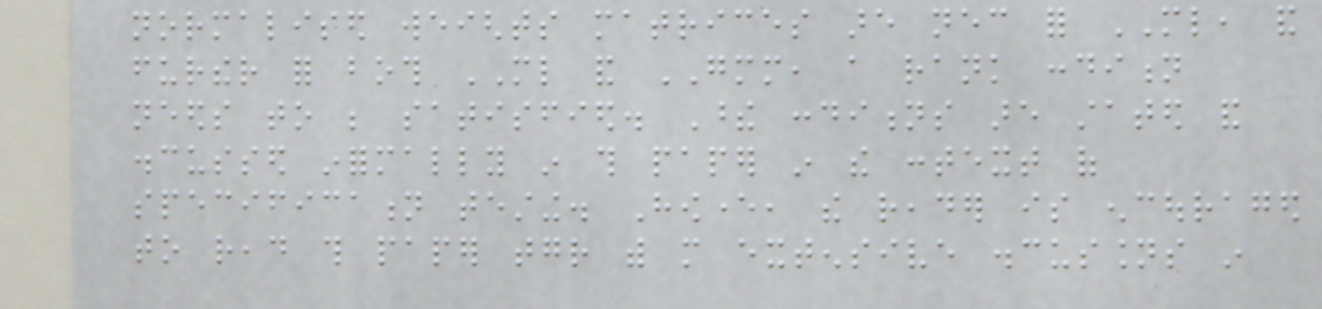normalised weights matrices are necessary for ML, and
further for both ML and GMM, a rank condition
needs to be satisfied. These conditions are stated and
discussed informally in this paper in the context of
specification testing. However, the reader is encouraged
to read this paper together with more extensive discussions in
